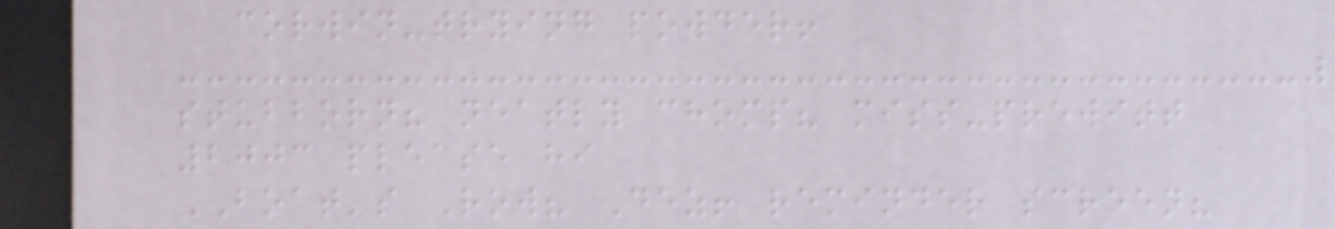corwin-trying powder!
stubborn? neatly chomp? miss-prewitt
2003 please hi
BOAT's Row? Dez! reminder screen?
